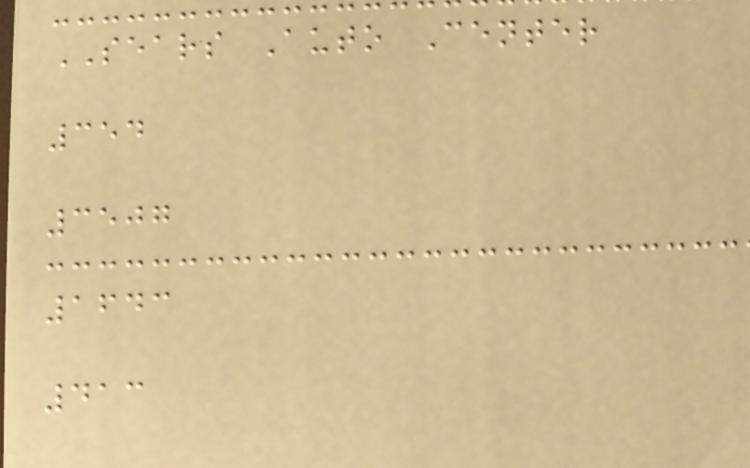SEARS Auto Center
354
3507
1643
413
